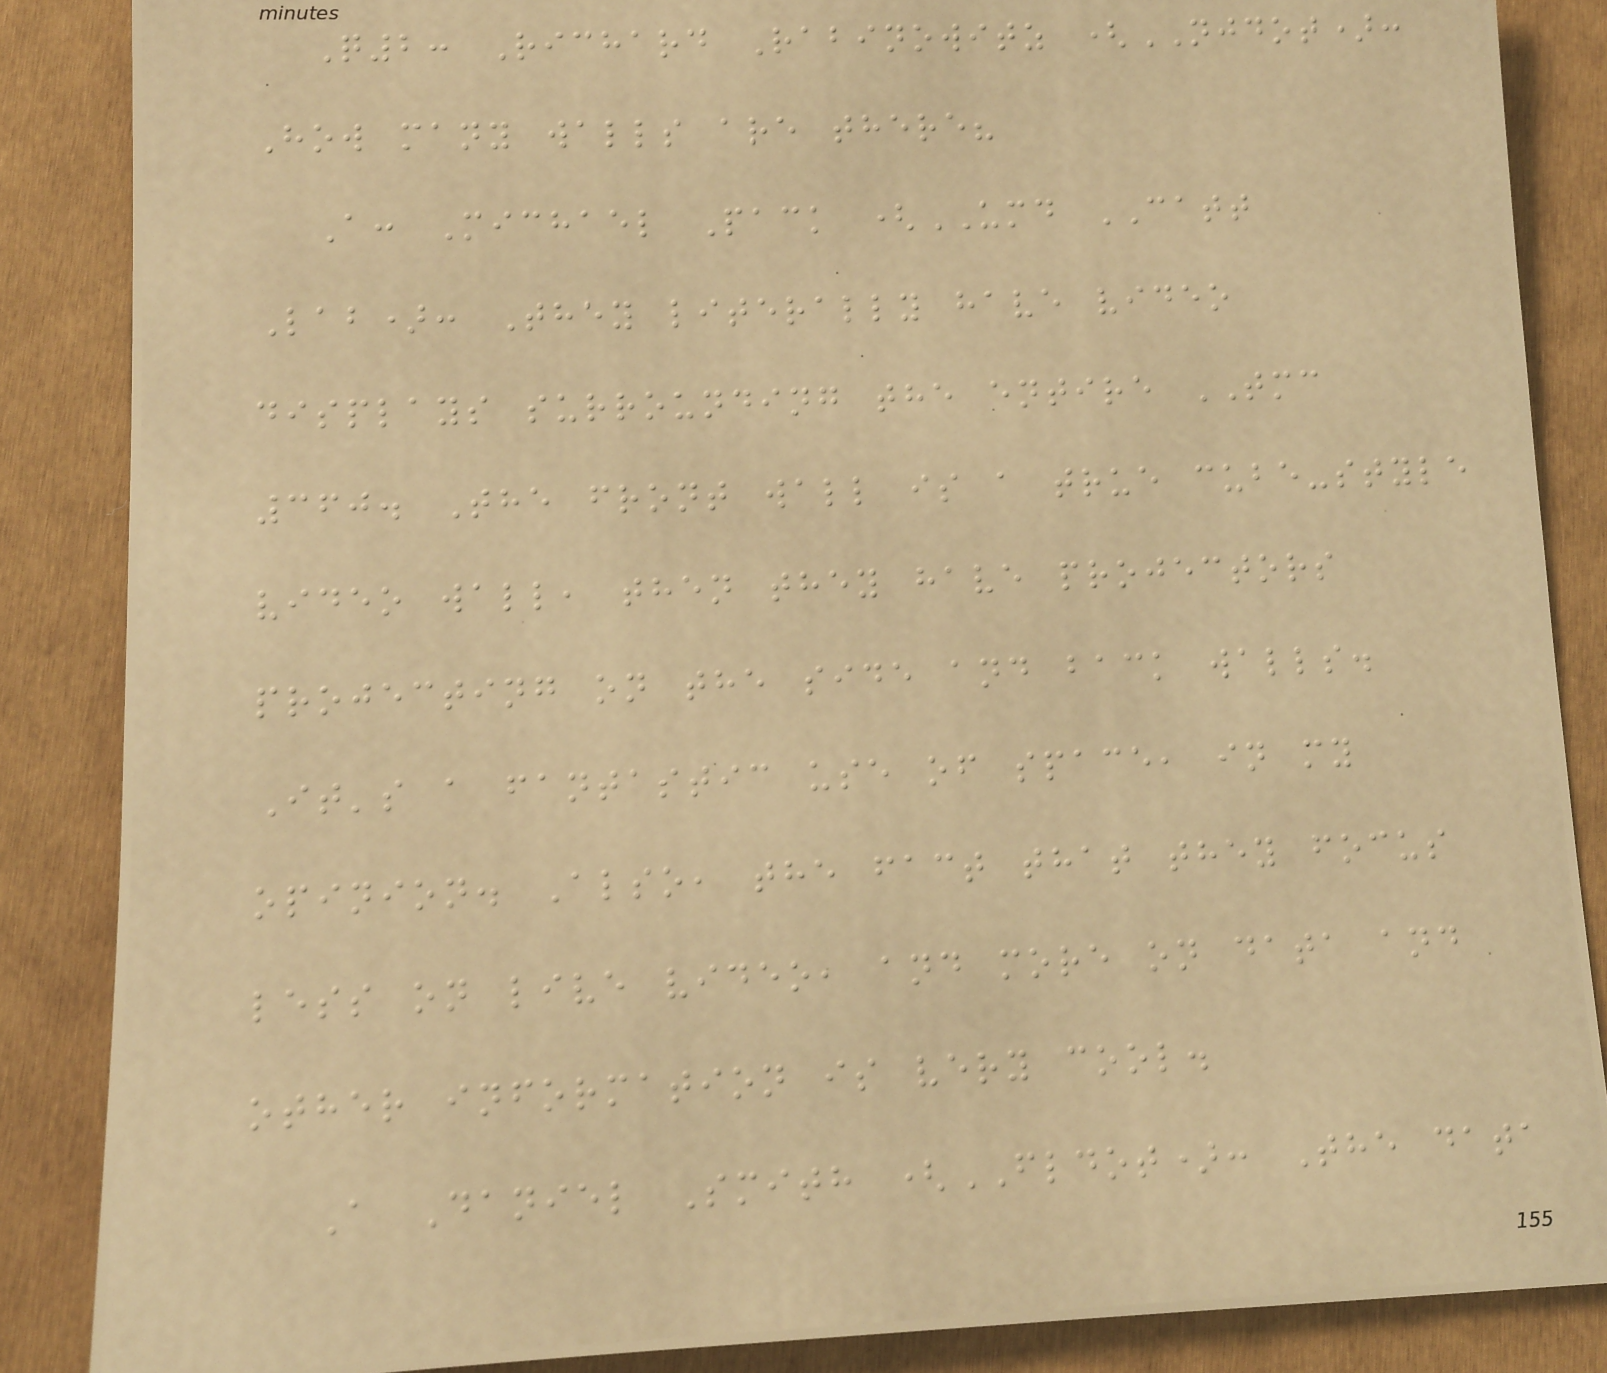Q2: Richard Rabinowitz (NJDOT):
How many walls are there?
A: Michael Pack (UMD CATT
Lab): They literally have video
displays surrounding the entire TMC
360. The front wall is a true cube-style
video wall, then they have projectors
projecting on the side and back walls.
It's a fantastic use of space, in my
opinion. Also, the fact that they focus
less on live video, and more on data and
other information is very cool.
A Daniel Smith (FLDOT): The data
